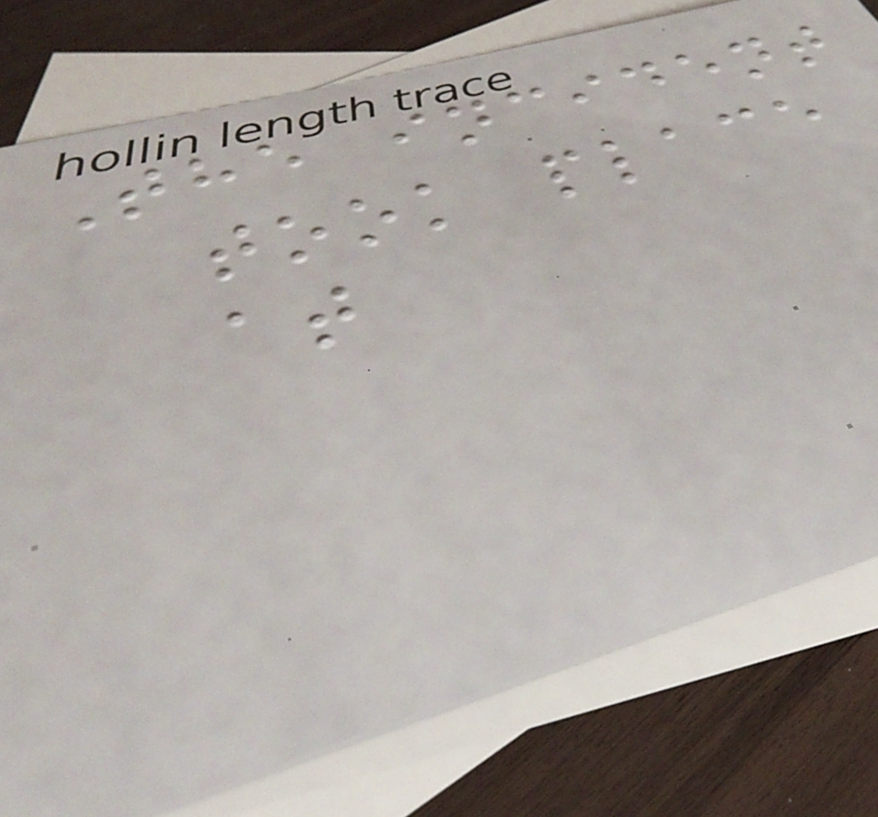The incident
took place
at
